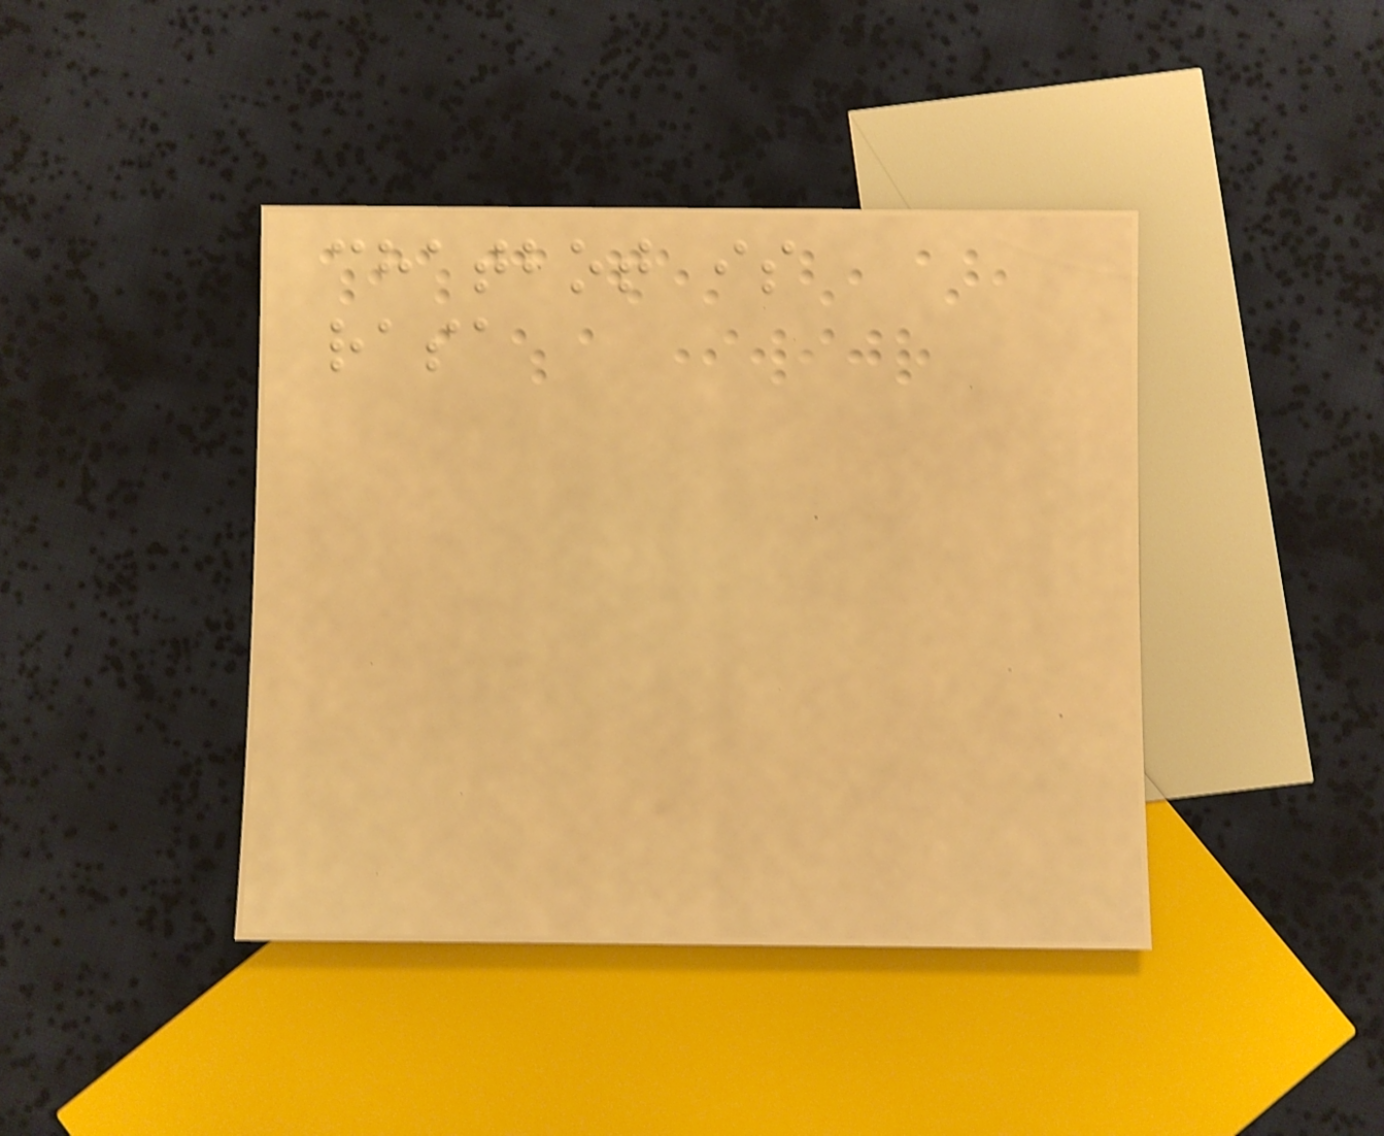chatbot is
rasa
